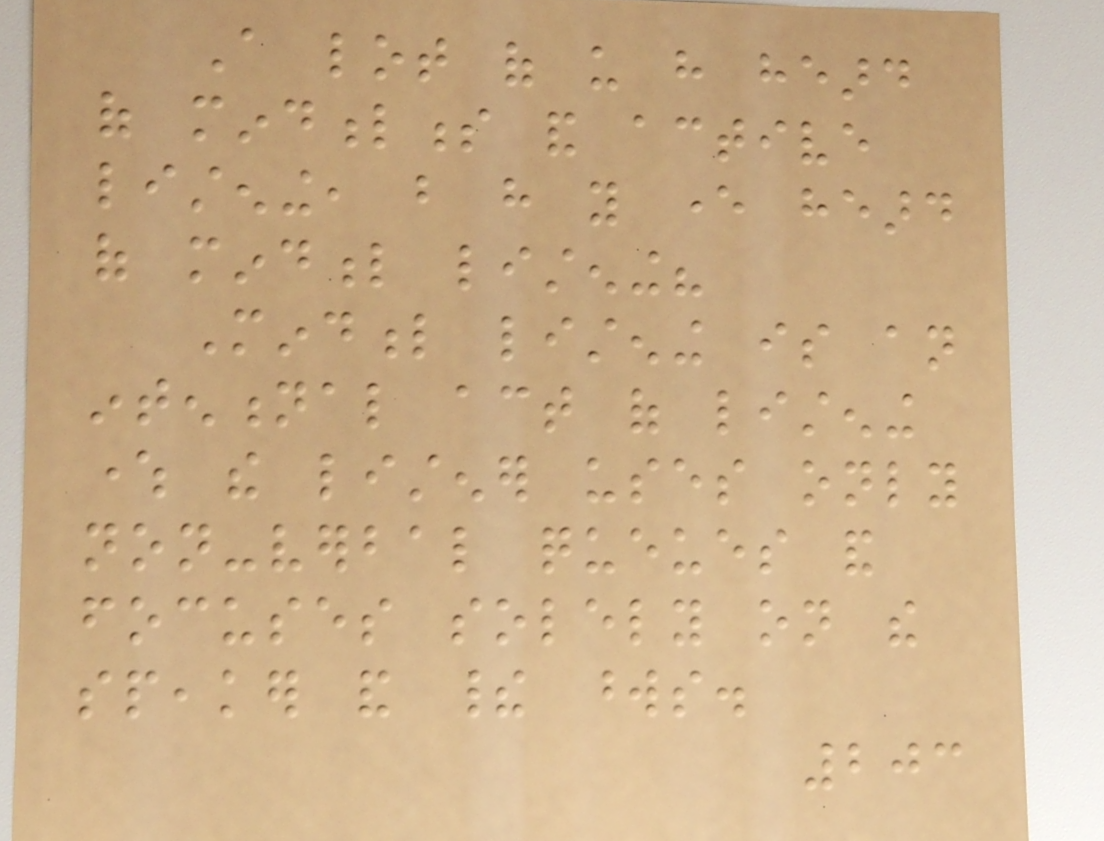A lot of us have heard
of mindfulness and active
listening, but have you ever heard
of mindful listening?
Mindful listening is an
intentional act of listening
where the listener uses only
non-verbal queues and
focuses solely on the
speaker and their words.
203
